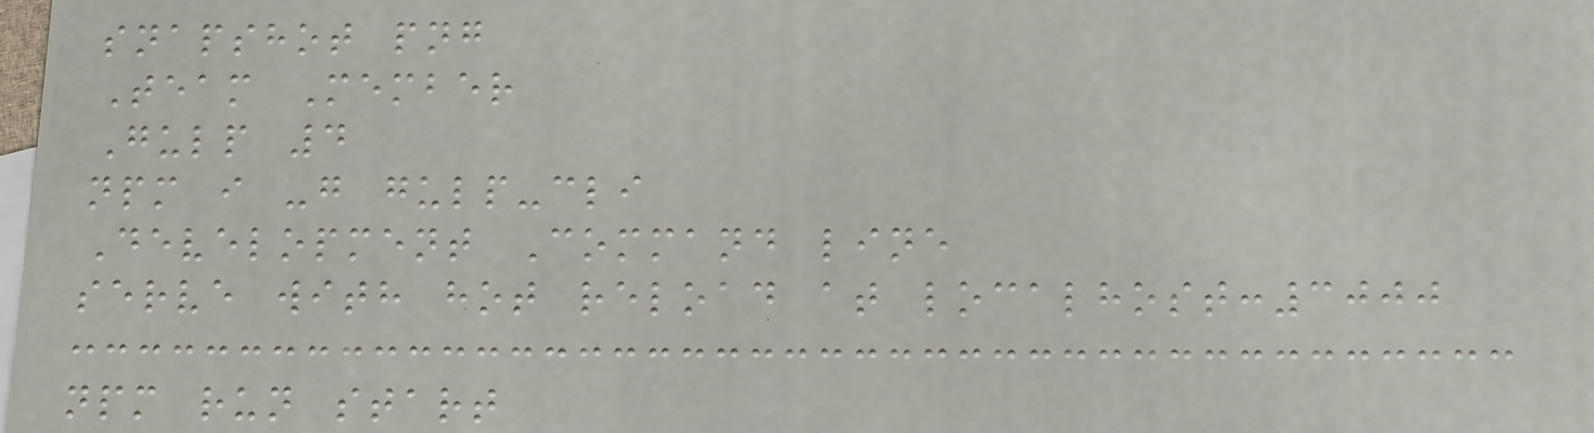snapshot png
Team Member
Gulp 4
npm i -g gulp-cli
Development Command line
serve with hot reload at localhost:3000
npm run start
